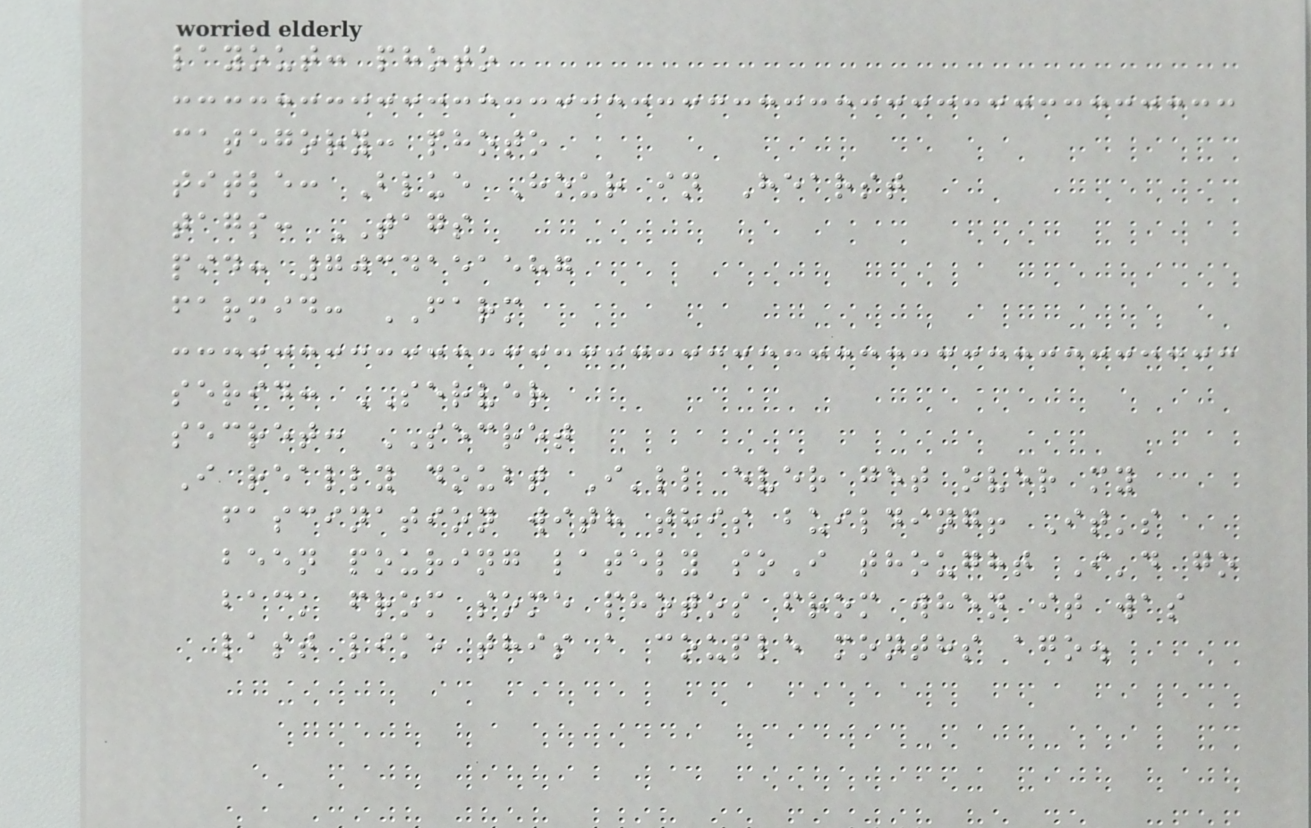layout: photo
category: photo
title: Blue Hour in Hearst
tags: TAGS
pid: 7034151587
farmid: FARM
serid: SERVER
secret: SECRET
I really doubt I'll ever get over my
fascination with this building! It's
been pouring lately soI thought I'd go
back from some photos from when it was
last like this a couple months ago.
